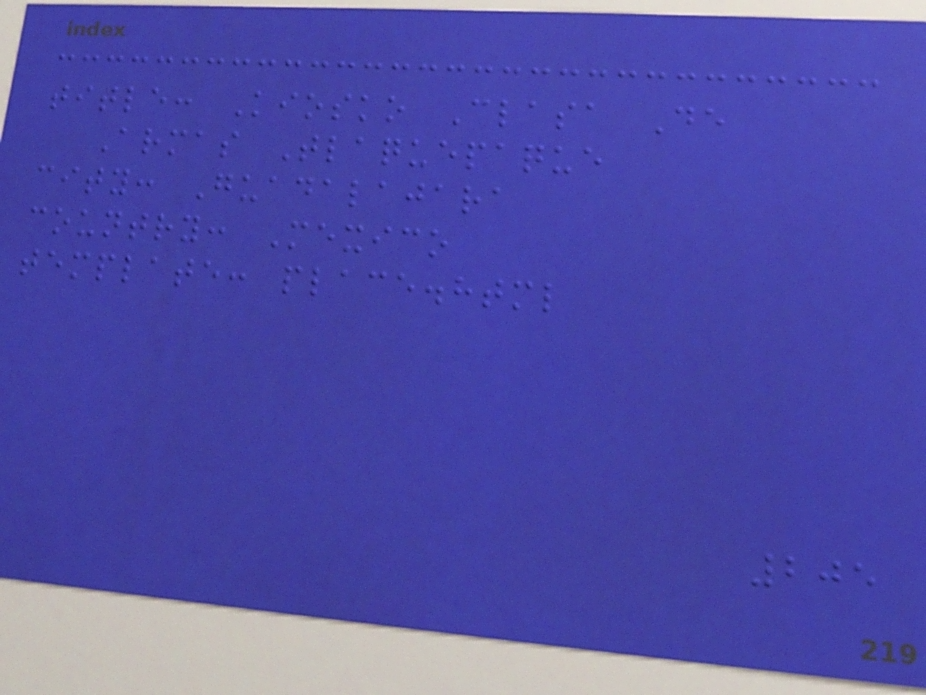title: Kiosko Clasa De
Armas Tlaquepaque
city: Guadalajara
country: Mexico
template: place.html
205
